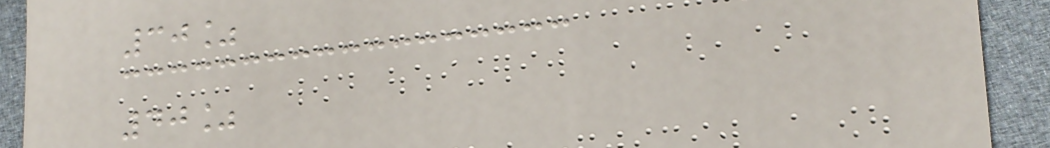30%
40%
